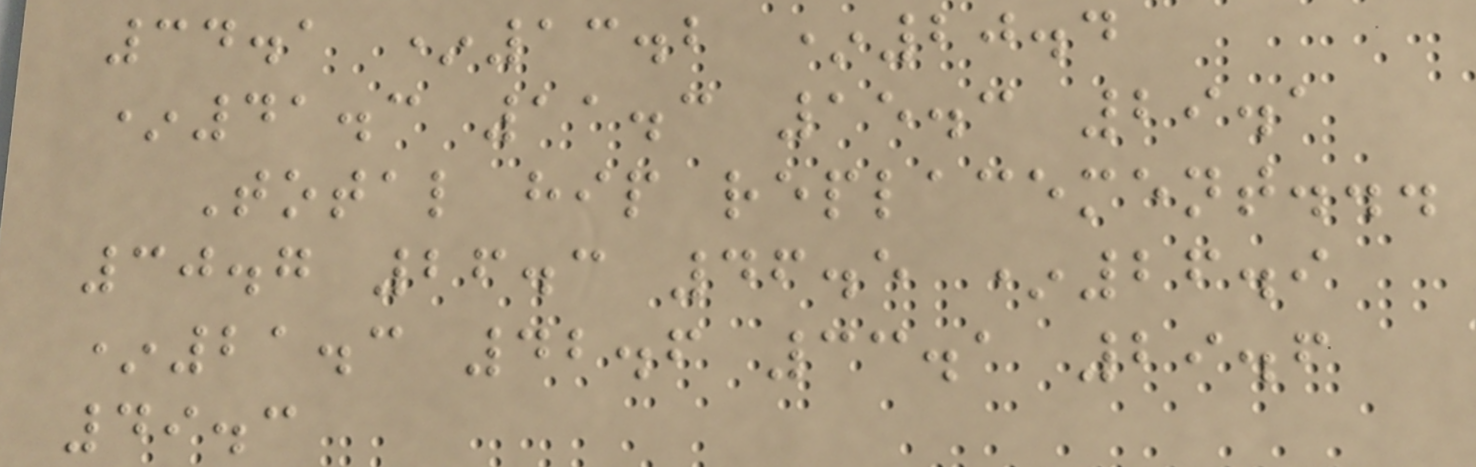34.1 *13.2 *20.4
*41.3 11.3 15.3 29.1
Total hip replacement...
30.7 26.3 46.5 *26.9
*21.3 42.6 33.1 29.6
49.3
